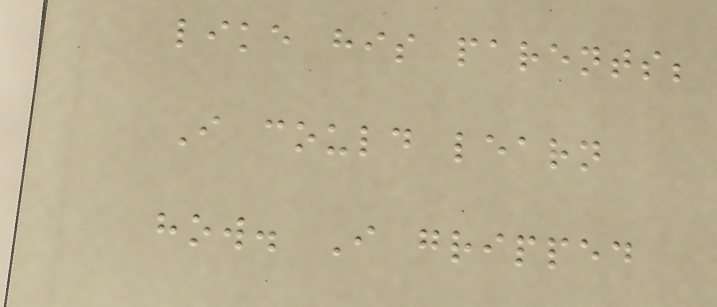like his parents;
I could learn
how. I gripped
